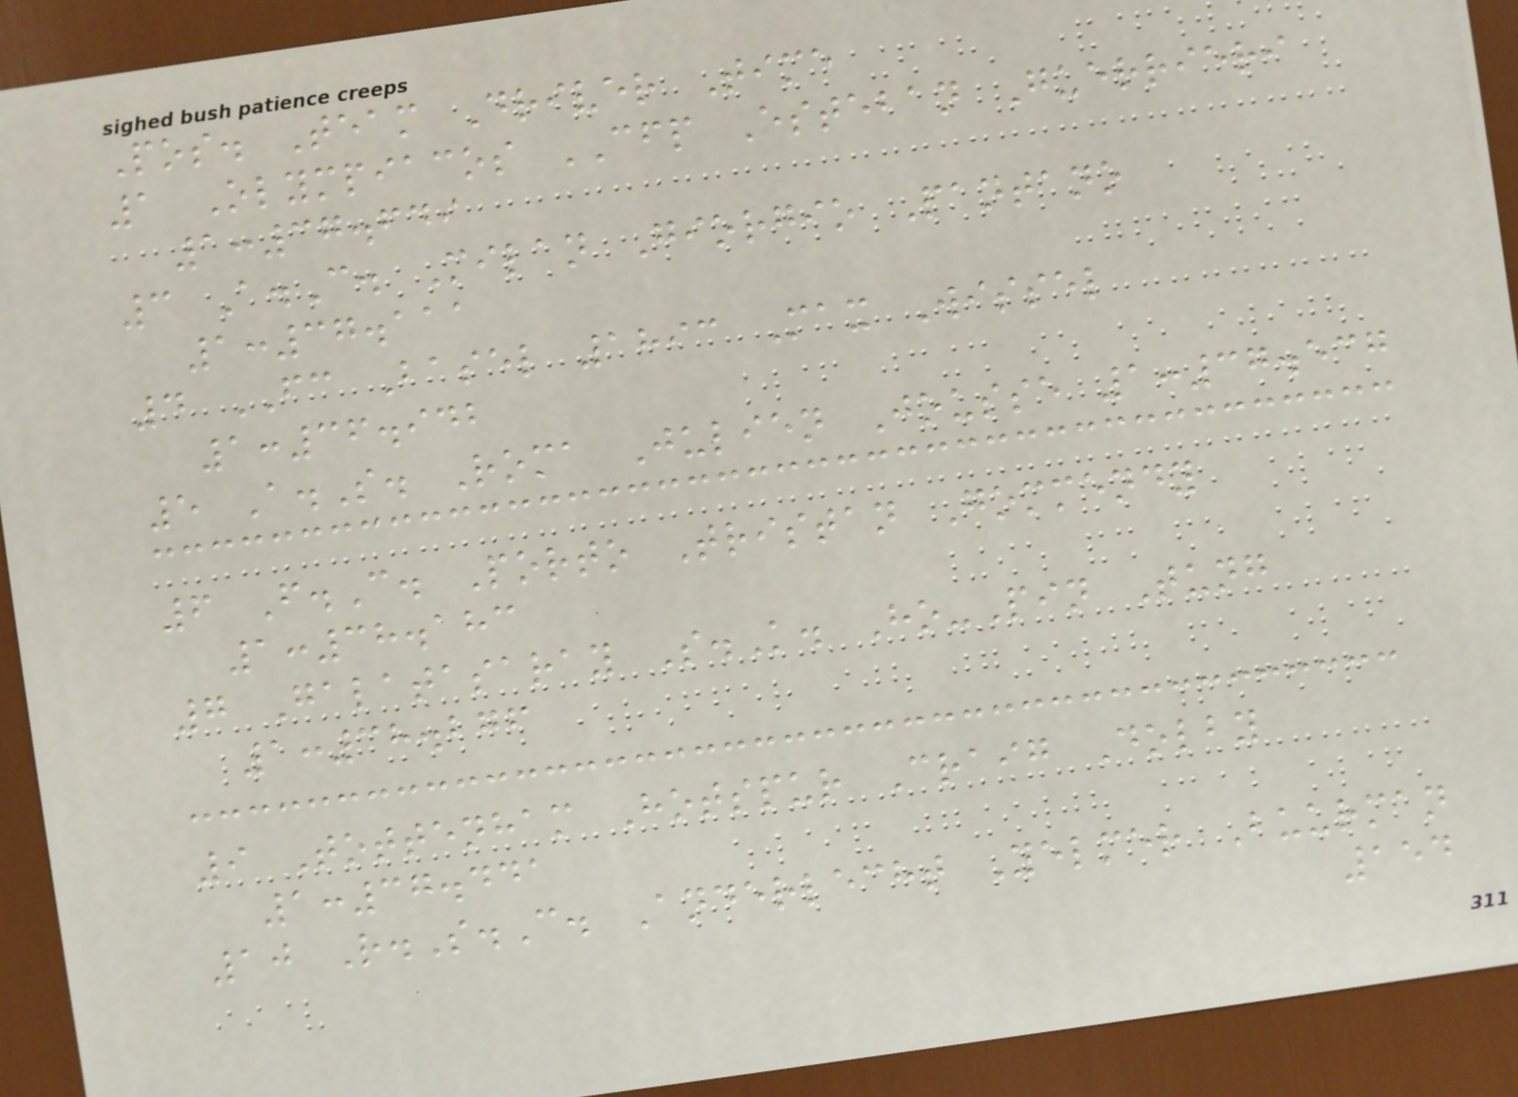Pos. Team Driver Time
1 Olympiacos CFP Esteban Guerrieri
1:37.649
3 A.C. Milan Giorgio Pantano
1:37.111
4 FC Basel 1893 Max Wissel
1:36.942
5 A.S. Roma Julien Jousse 1:37.537
6 F.C. Porto Tristan Gommendy
1:38.183
7 Galatasaray S.K. Ho-Pin Tung
1:38.276
9 Tottenham Hotspur Craig Dolby
1:37.441
10 R.S.C. Anderlecht Yelmer Buurman
154
